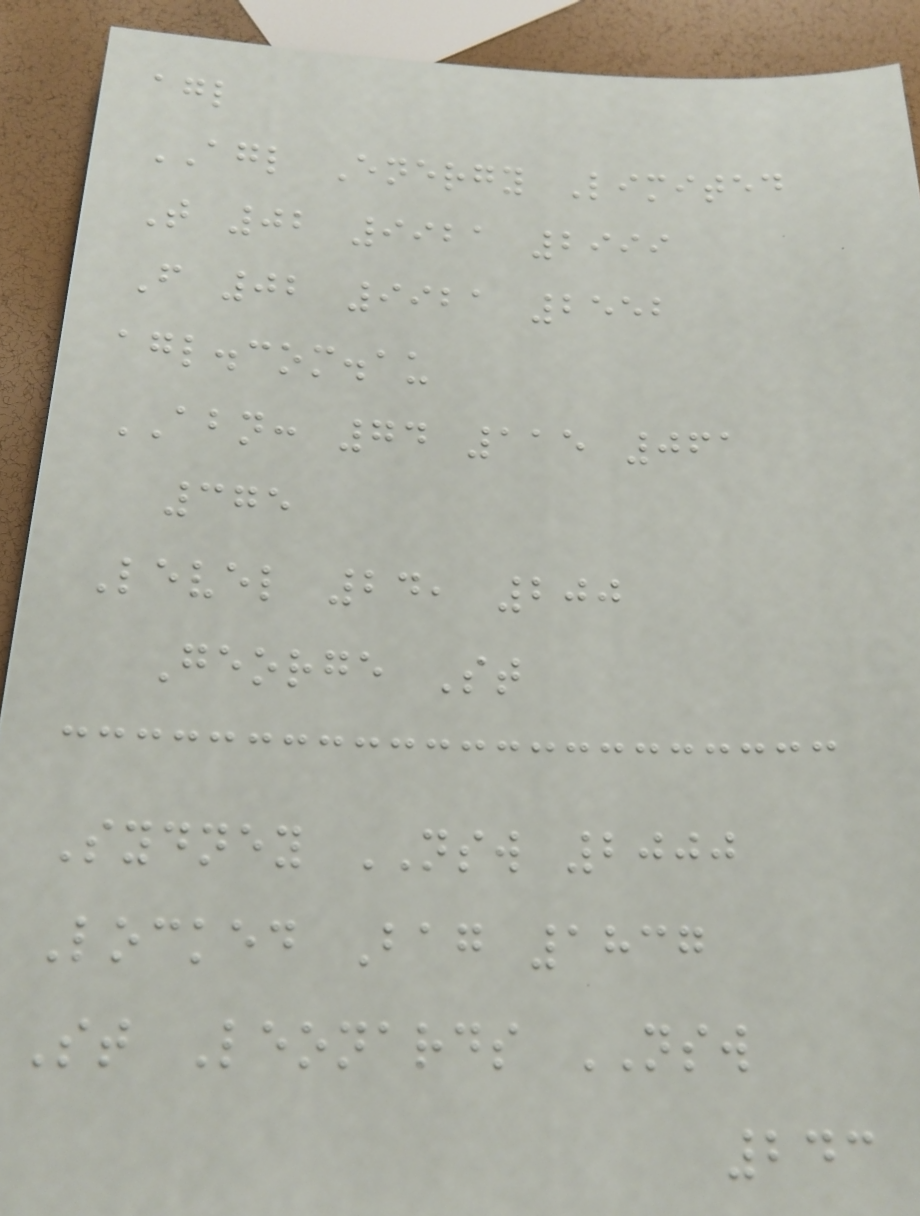agl
AGL Energy Limited
T 02 9921 2999
F 02 9921 2552
agl.com.au
ABN: 74 115 061
375
Level 24, 200
George St
Sydney NSW 2000
Locked Bag 1837
St Leonards NSW
243
